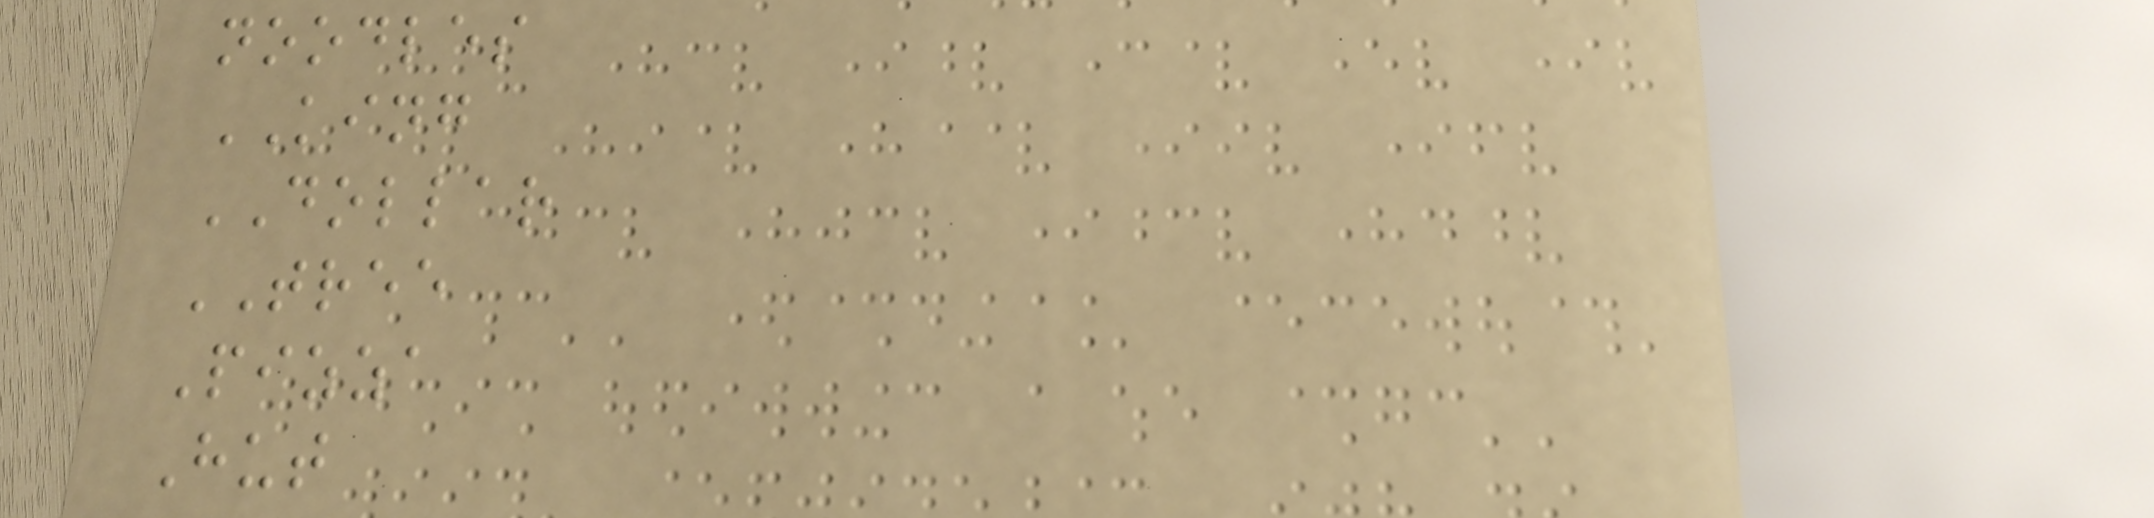noodles
KING
DOLLAR
TREE
Pizza
Hut
